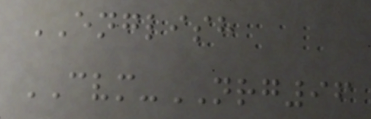ENGLISH
CVM-NRG96
